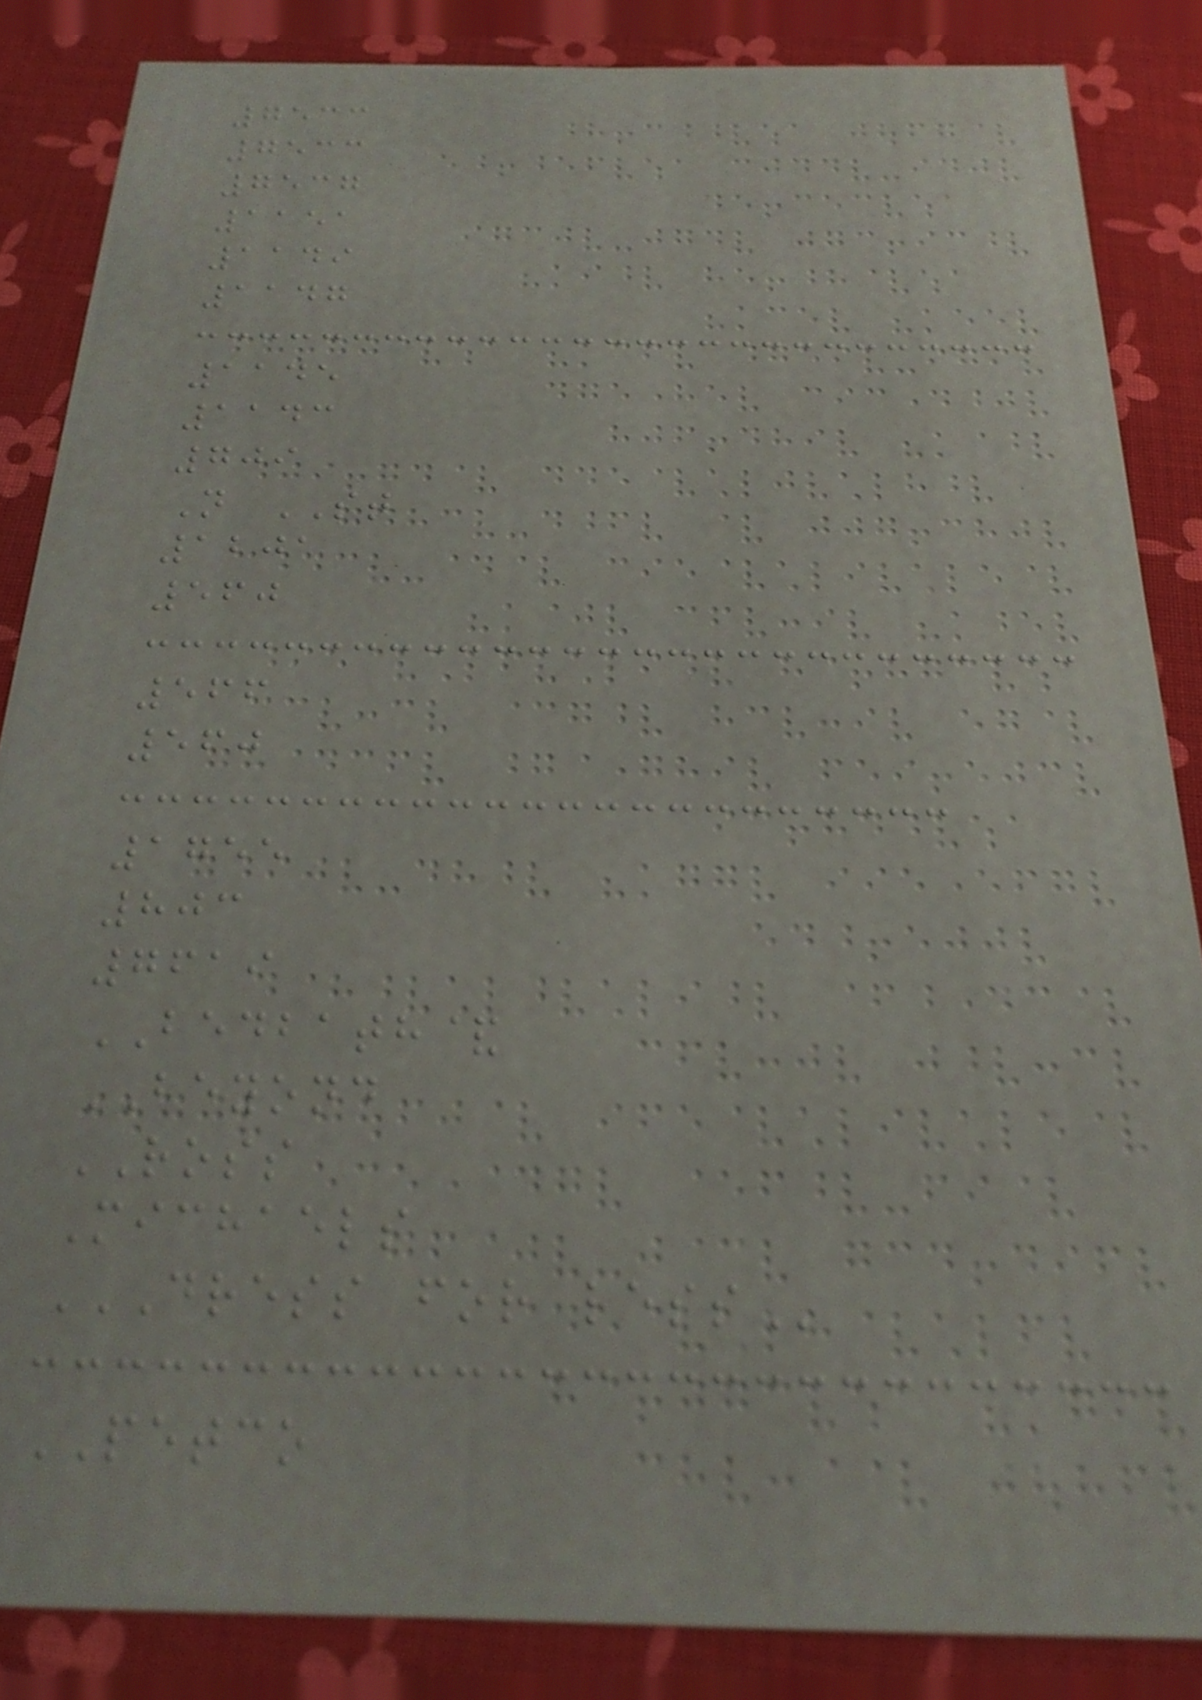7533
7533
7537
1151
1149
1147
1145
1143
709
N ST
1201
560
566
560
1755
803
7619
BEDBATH&
BEYOND
ROSS
Michaels
DRESS FOR LESS
PETCO
